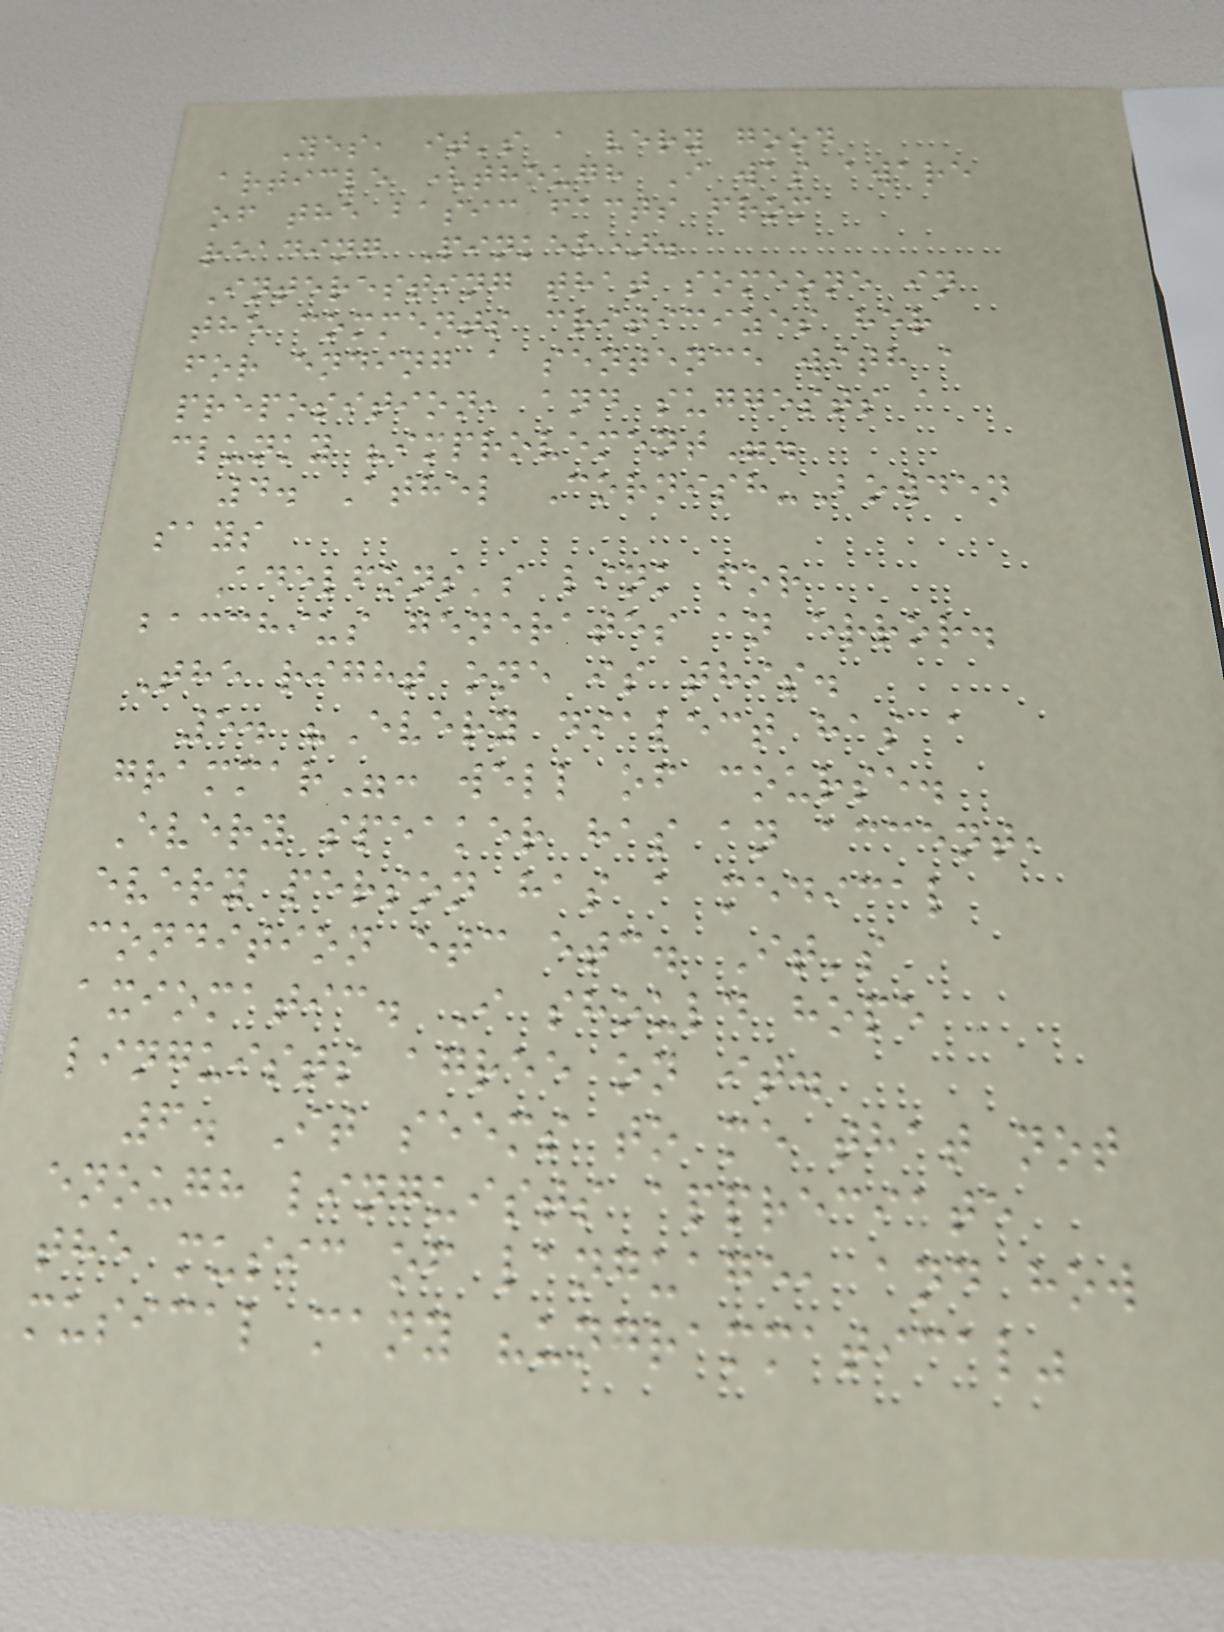Yes, it's a very good
article (though I was aware
of the basic facts from
reading Pinker).
Interesting that someone in
the comments criticizes her
for ending a sentence with a
preposition, and suggests a
clunky "improvement".
4. Athel Cornish-Bowden
says
Adelfons's link for
bacchius generates an error.
The right one is this.
5. "Every dialect has a
grammar": well of course.
Every speaker has an accent,
every person has a medical
condition etc etc. It's
axiomatic. I should hope
linguists agree on it.
6. It seems to me that not
enough linguists appreciate
the music of language, and how
musical many "ungrammatical"
